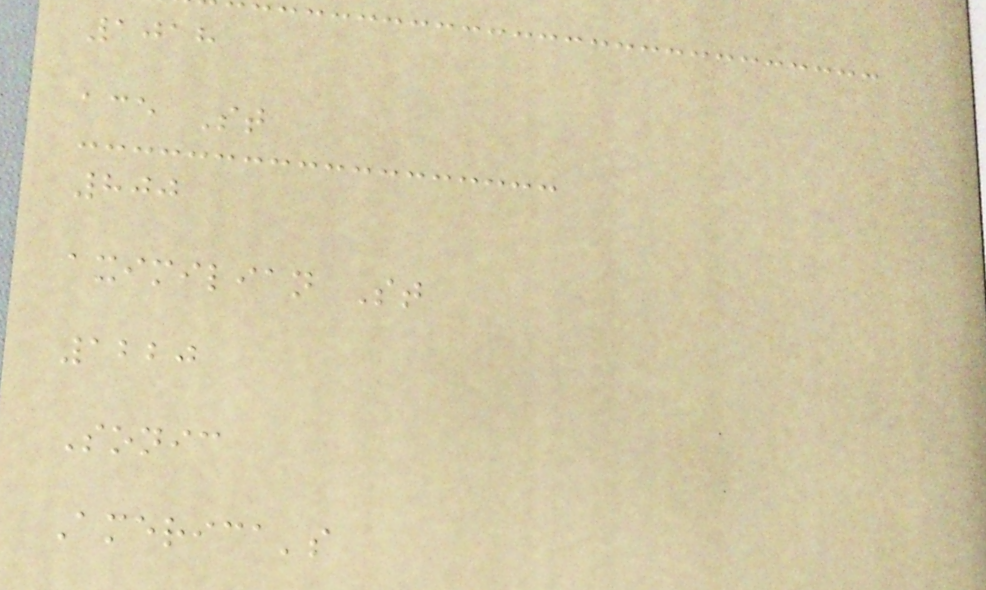1018
ace St
800
aximilian St
1220
Sonic
America's
